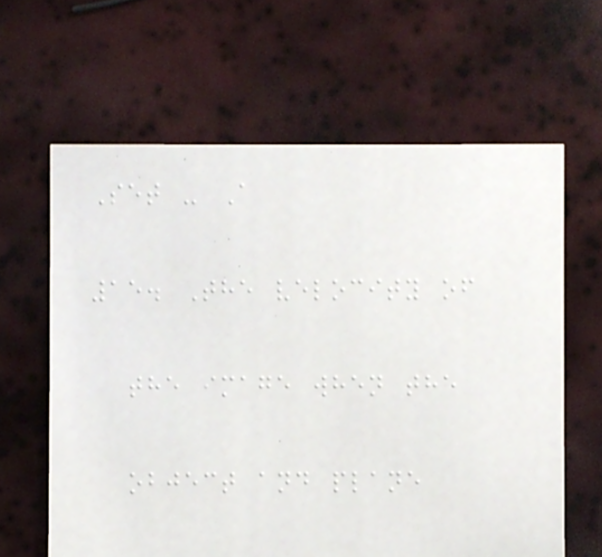Set - A
15. The velocity of
the image when the
object and plane
